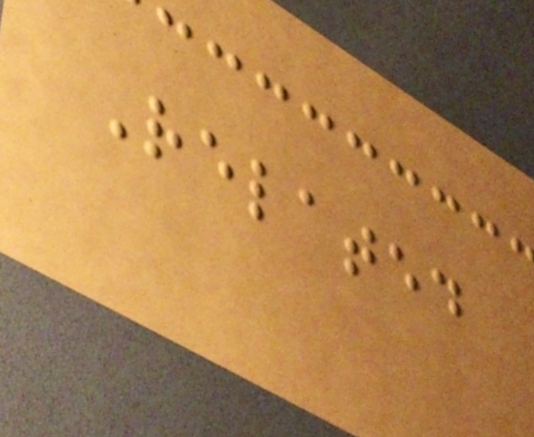Related
